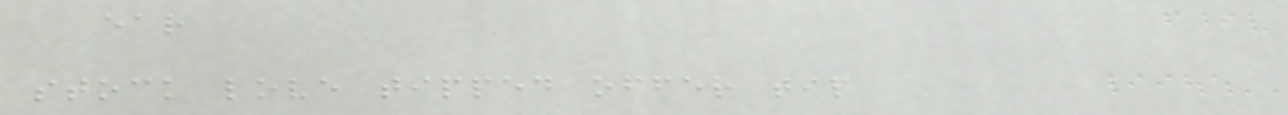ear
stock love tipped offer tip
